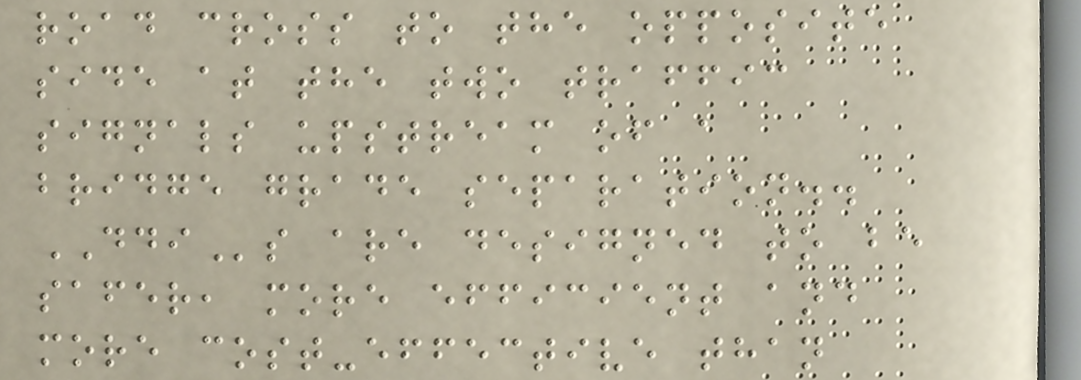road cross to the opposite
side at the two traffic
signals upstream of a
bridge grade separation..
DDIs are designed to be
safer, more efficient and
more cost-effective than
